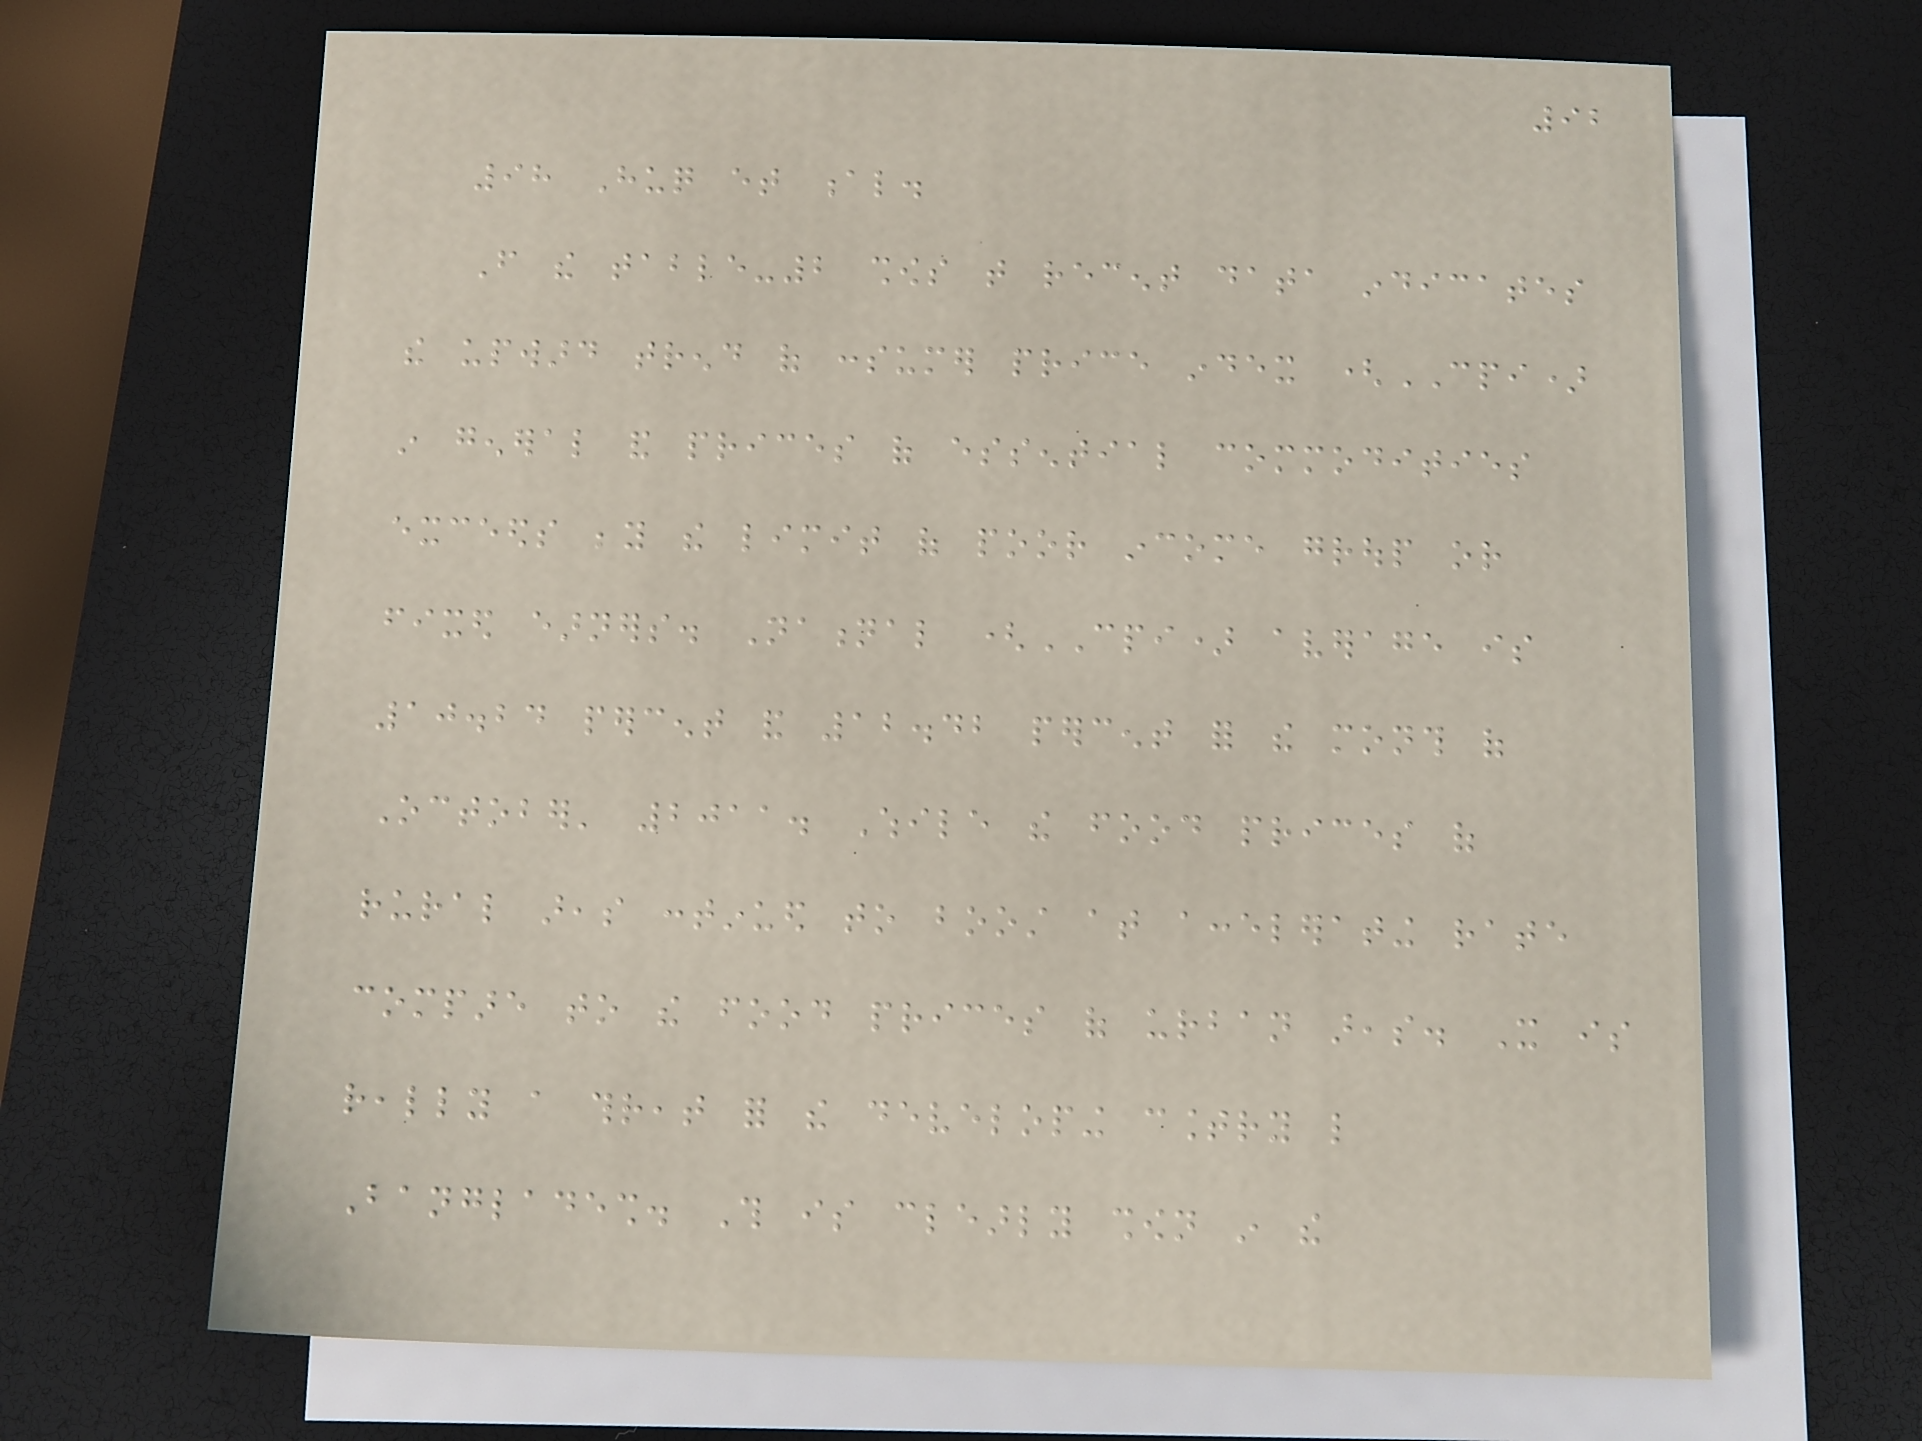92
98 Huq et al.
From the table-2 shows that recent data indicates
the upward trend of consumer price index (CPI)
in general and prices of essential commodities
exceeds beyond the limit of poor income group or
fixed earners. National (CPI) average is
10.24 percent and 12.42 percent for the month of
October' 2011. While the food prices of
rural areas continued to boost at accelerating rate
compare to the food prices of urban areas. It is
really a threat for the developing country like
Bangladesh. This is clearly shown in the
